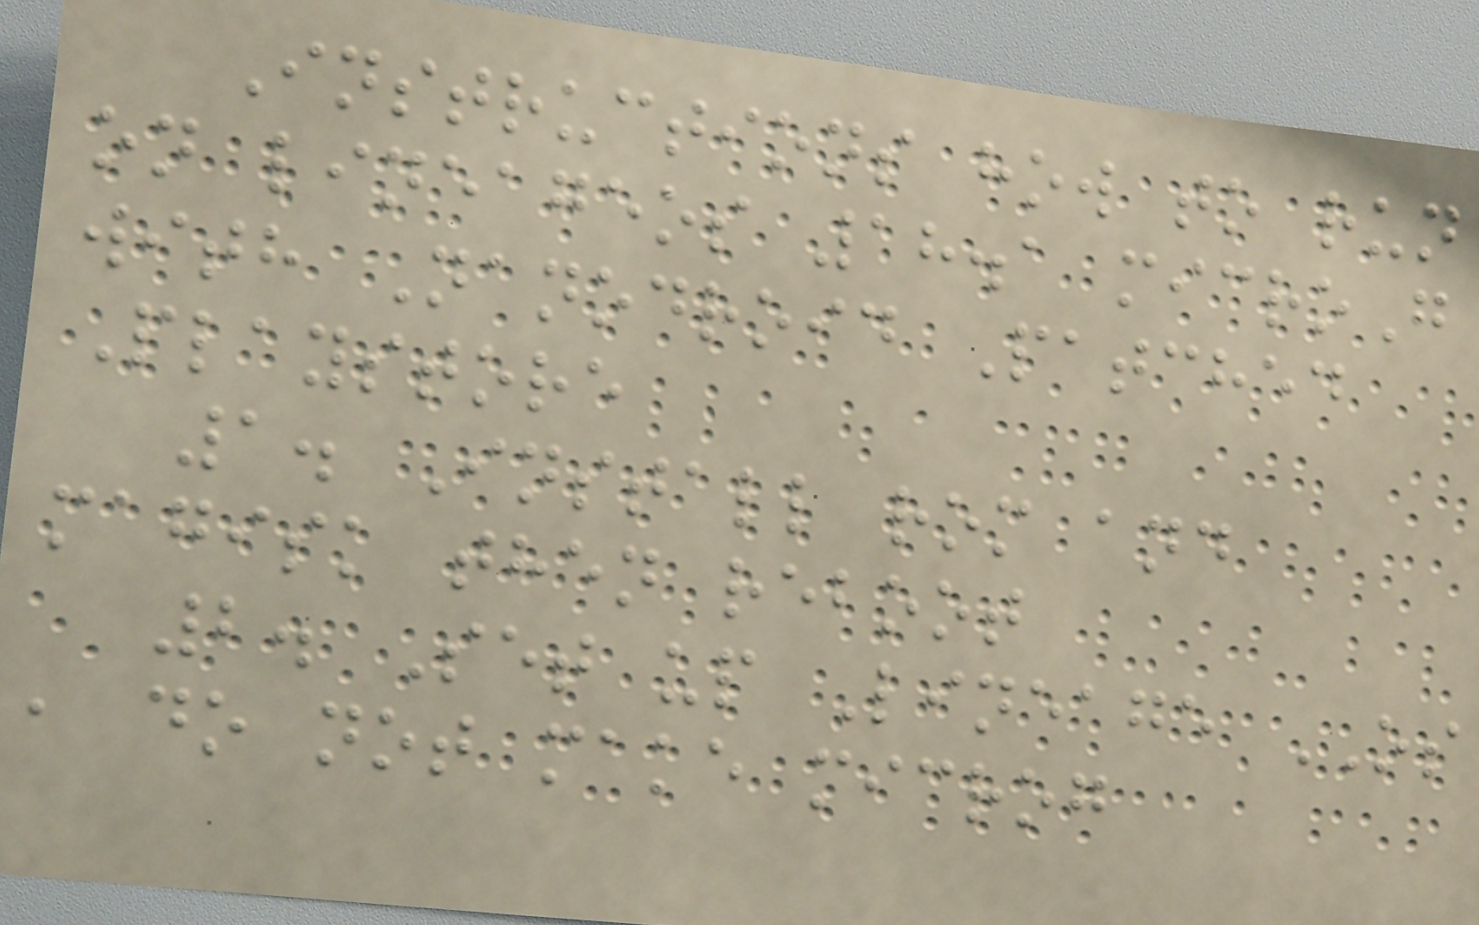Instructions how to run
on lineageos 18.1 microG
with Nanodroid Patched
Playstore
1. Install rom and
magisk then reboot
2. Set up Lineage OS
, do not make microg
